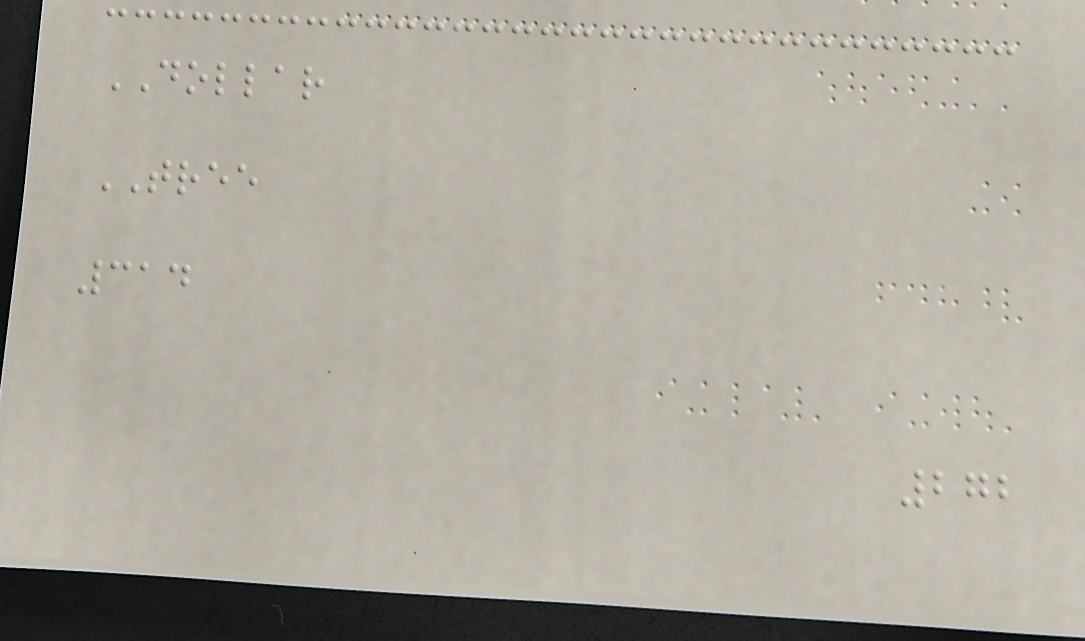DOLLAR
TREE
314
272
